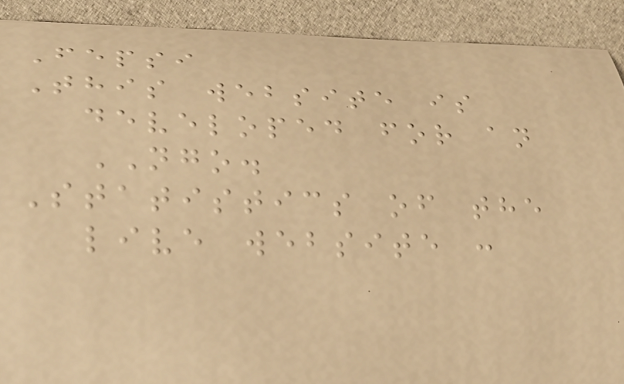Fepsi
This website is
developed for an
NGO.
Statistics of the
live website :
